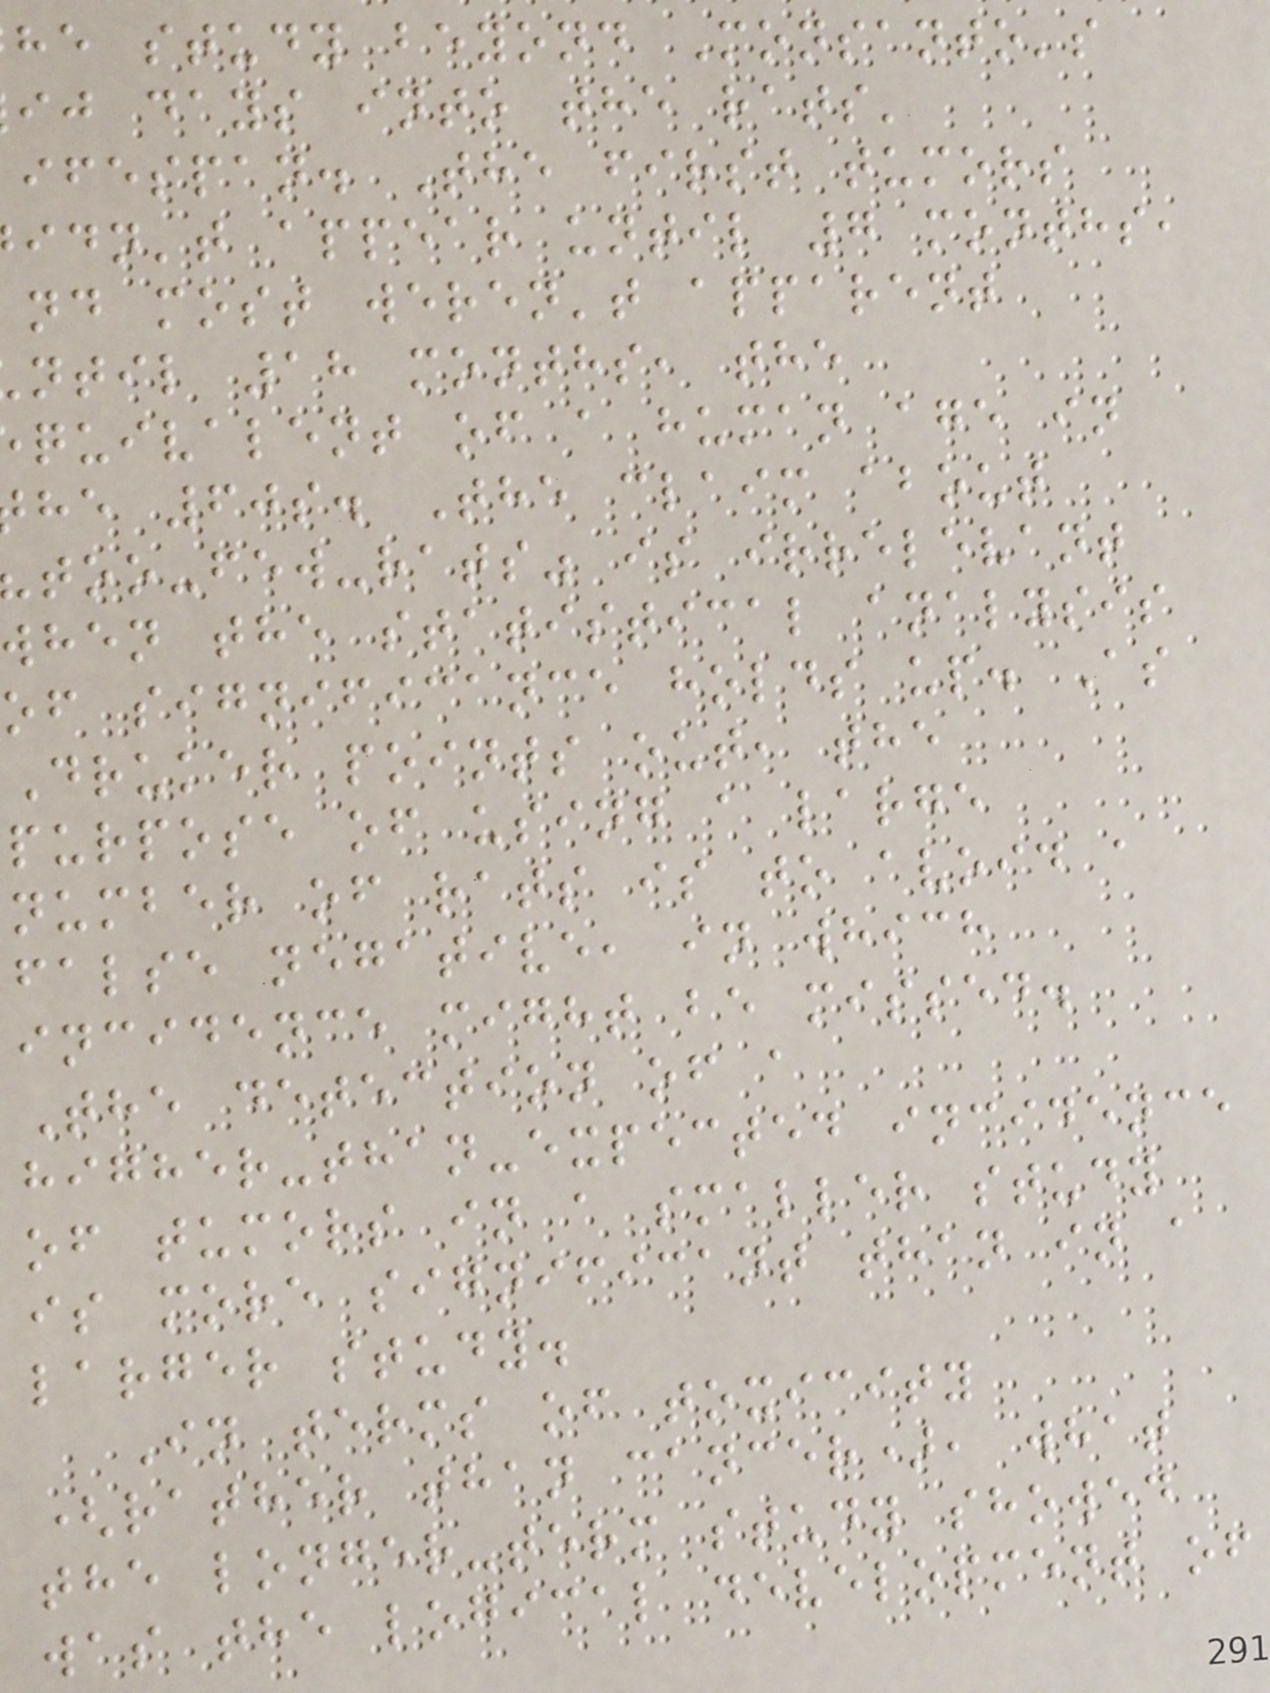he study beyond Monsanto's
ij days into the rats'
ifespan. The first tumors
idn't appear until 7 months,
nd most weren't apparent
ntil 18 months, the
quivalent of a human age in
he 60s. The claim about
too-few-rats" is irrelevant
when the statistical analysis
of significance holds up. As
Druker points out, the
purpose of using a large
number of rats is to avoid a
false negative, in which
incidence might be missed.
The detection of a
higher-than-expected incidence
of tumors in a smaller study
is more significant than in a
larger study.
In terms of toxicity
(rather than cancer), what
the longer-term study showed
was the logical development of
